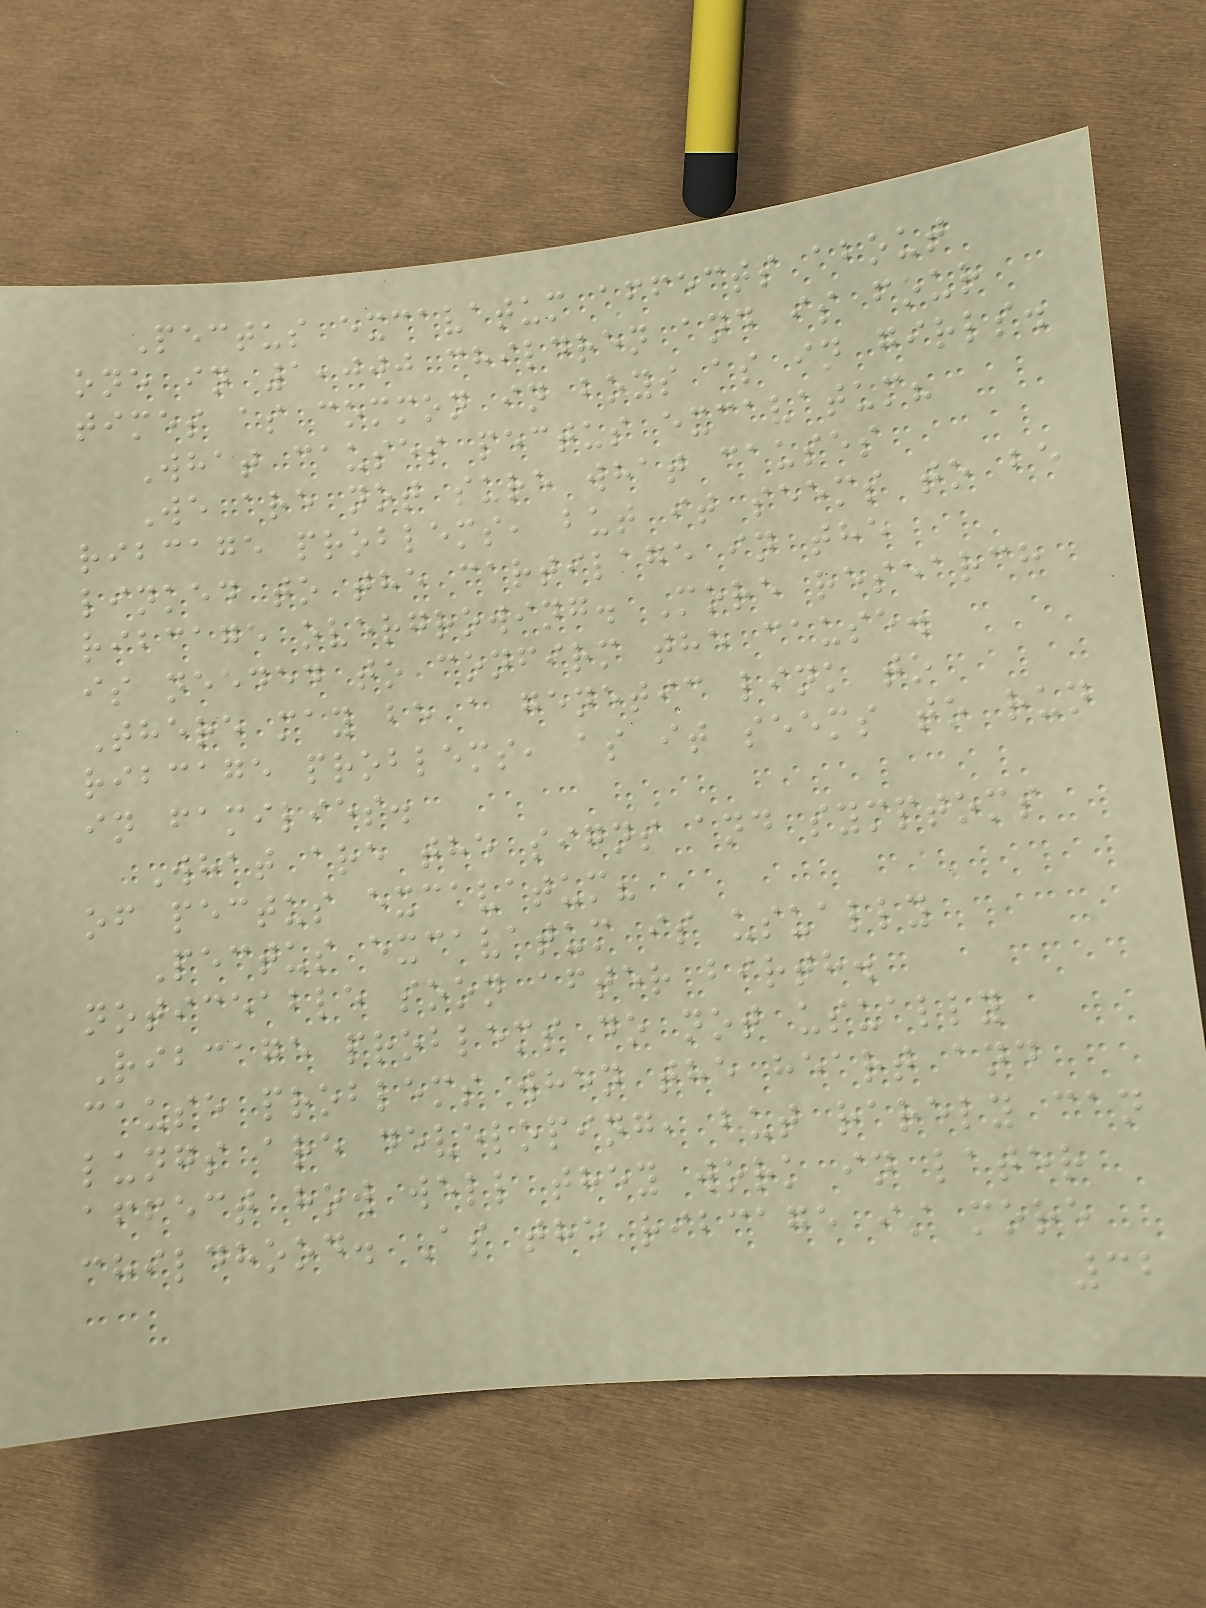Pectus excavatum affects about
one in 1,000 children and is four
times as common in boys as in girls.
What causes pectus excavatum?
We are not sure what causes
ribcage problems, but it seems to be
linked to the cartilage in the
ribcage overgrowing. More research
is needed to confirm the cause.
There may be a genetic link to
ribcage problems, as it seems to run
in families.
What are the signs and symptoms
of pectus excavatum?
Pectus excavatum is usually
noticeable soon after birth.
Ribcage problems do not usually
cause problems when the heart and
lungs are developing, but rarely can
affect how well they work in later
childhood. As the ribcage is more
32
